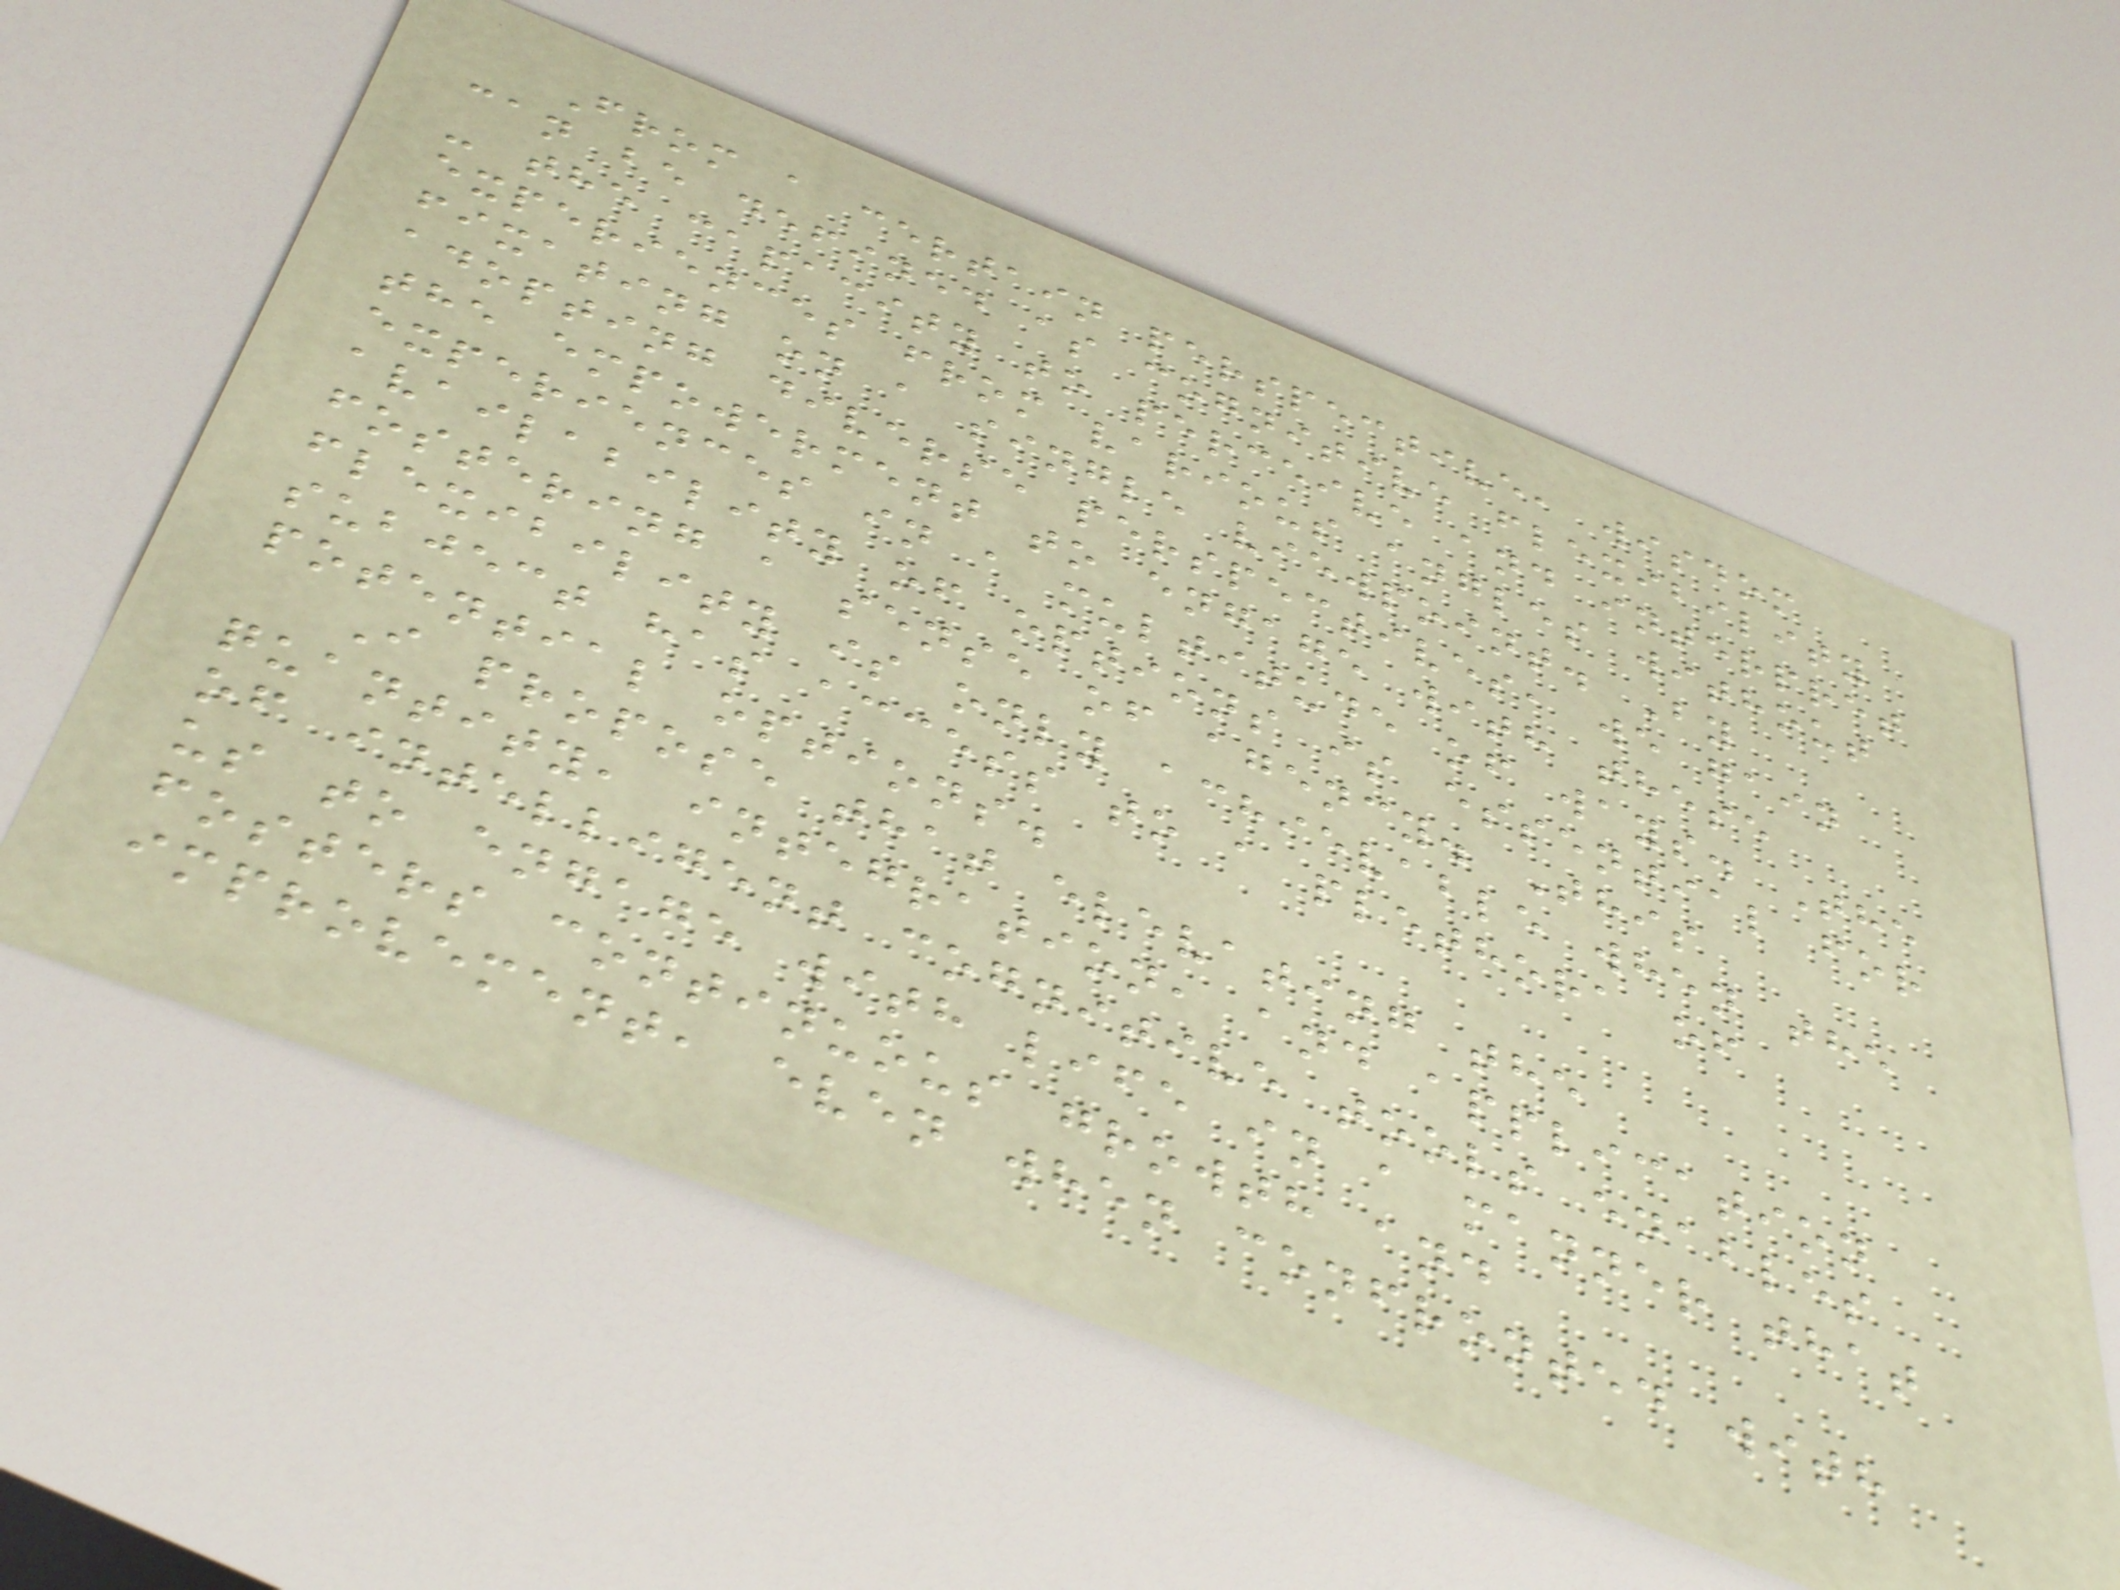From a certain perspective, wisdom
can be defined as cognitive flexibility
- the capacity to perceive and interpret
experiences from various angles without
fixating on a single viewpoint. By
adopting diverse perspectives, we gain
the empowerment to engage with these
experiences in a multitude of ways. The
availability of options is essential for
fostering a sense of agency. This
flexibility is only achievable when the
subject has access to a plethora of
potential options.
I propose that elevating the
quantity, integration, and application
of intelligent cognitive tools enables
us to engage with life in a manner that
fosters continuous growth and
improvement, even when confronted with
